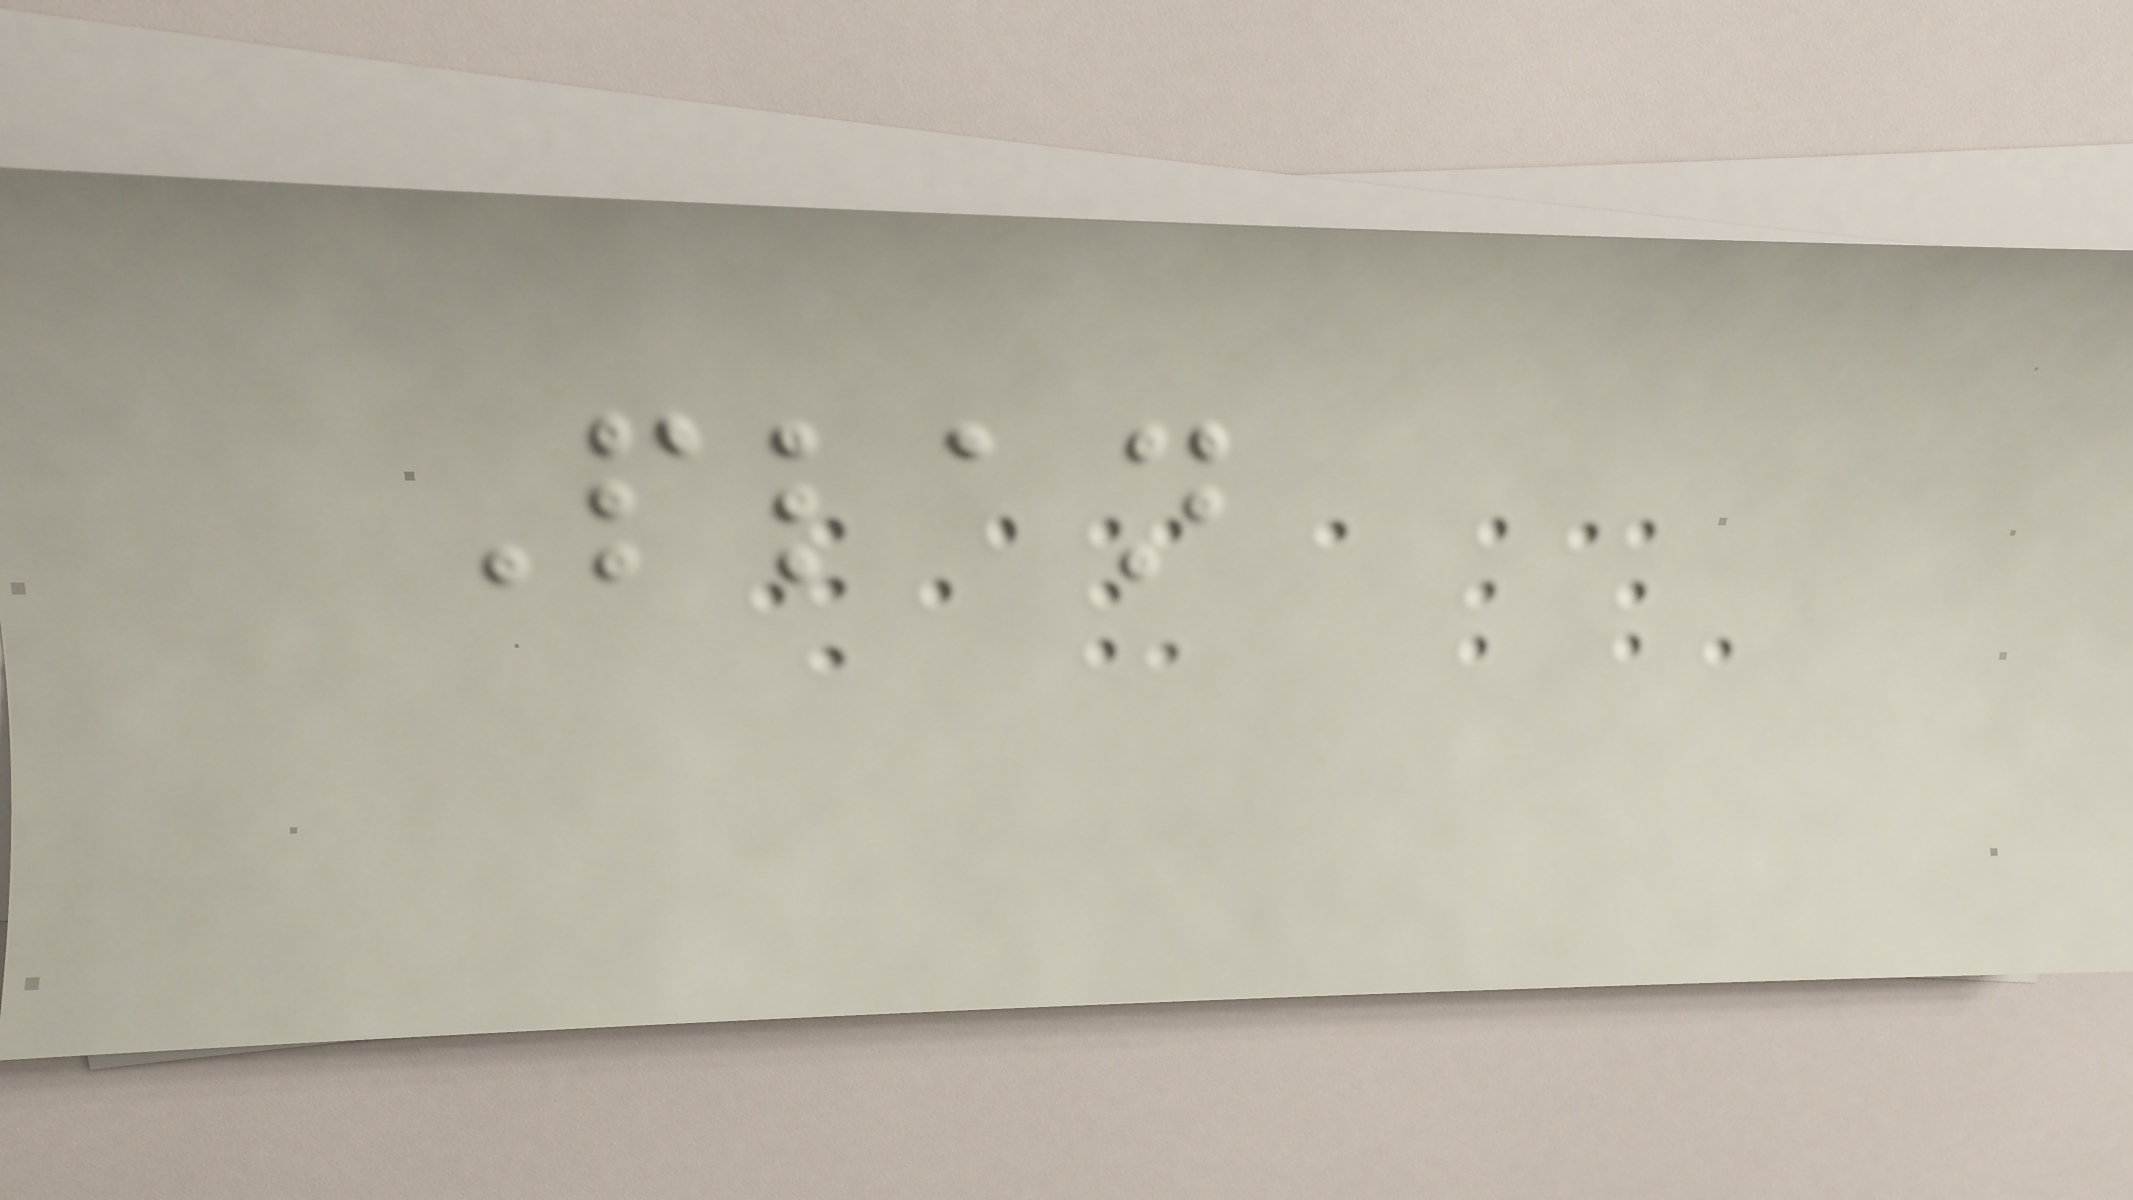Plan
